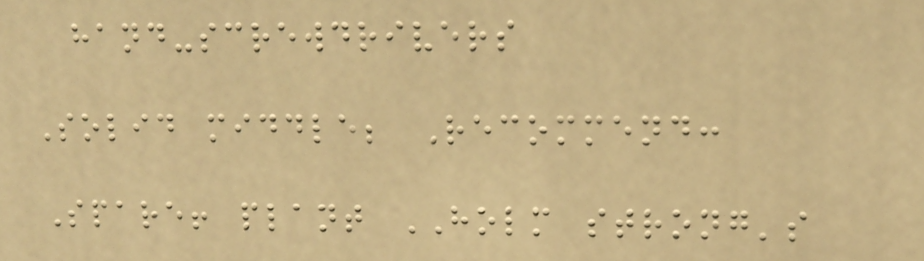hand-screwdrivers
Solid middle; Recommend:
Spare! plant HOLM strong's
